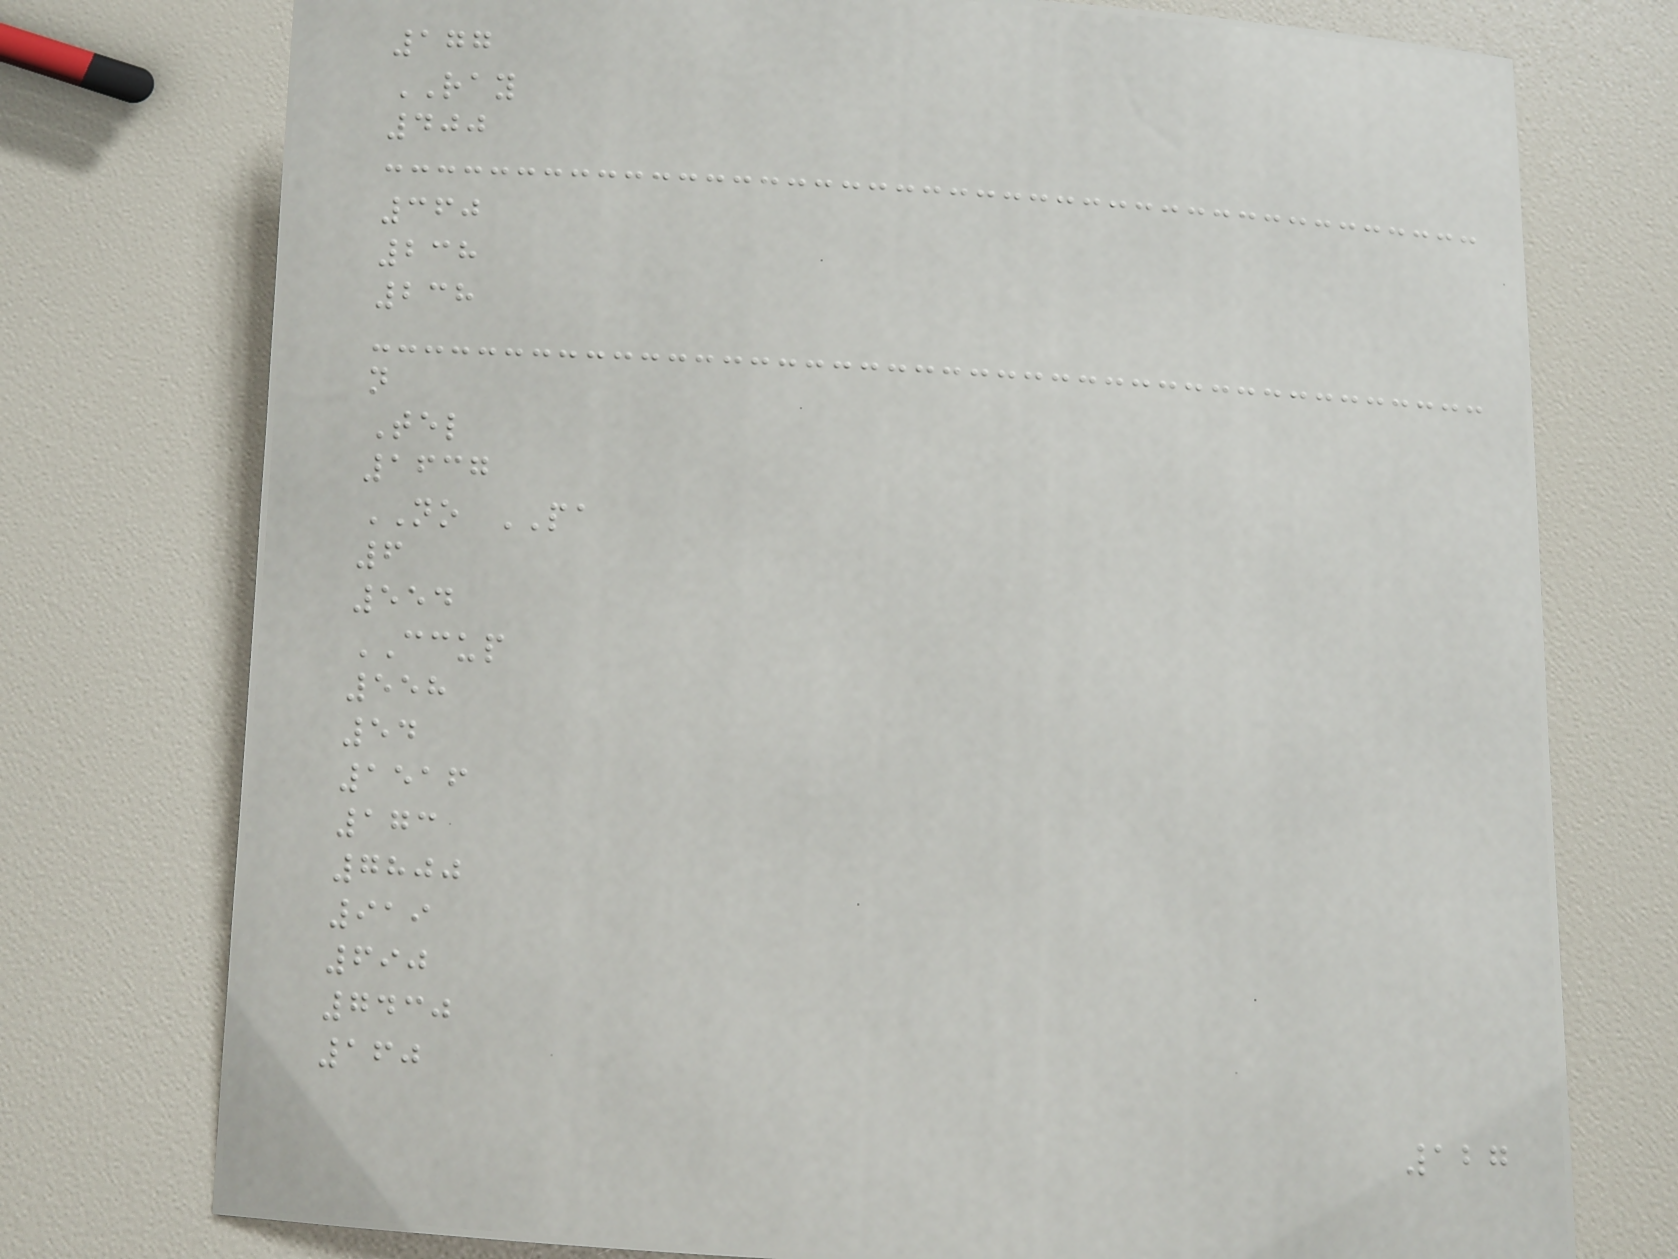177
RAY
400
360
238
238
n
Tel
1637
NO PA
6
554
CCUP
558
54
1516
173
7800
919
690
7430
160
127
